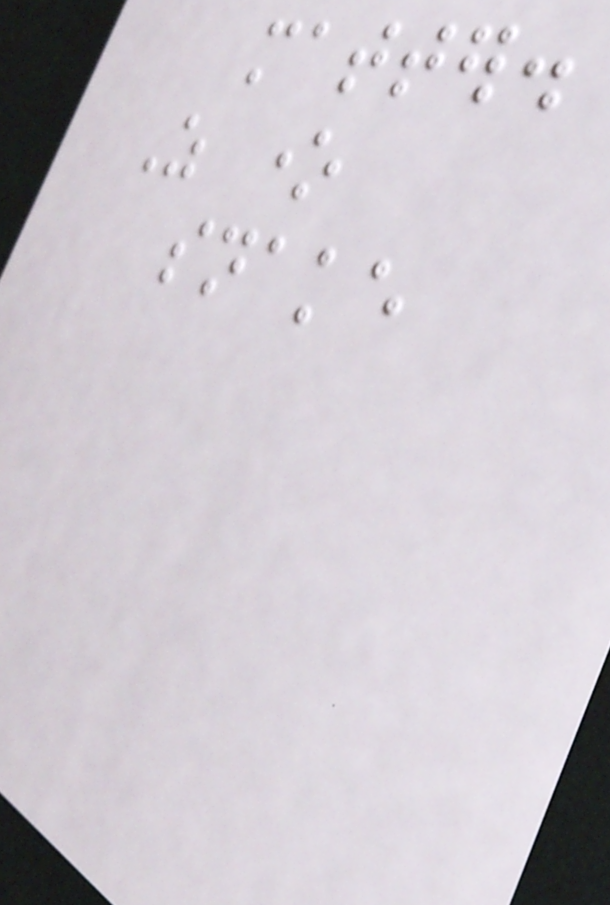matter.
As one
snake
